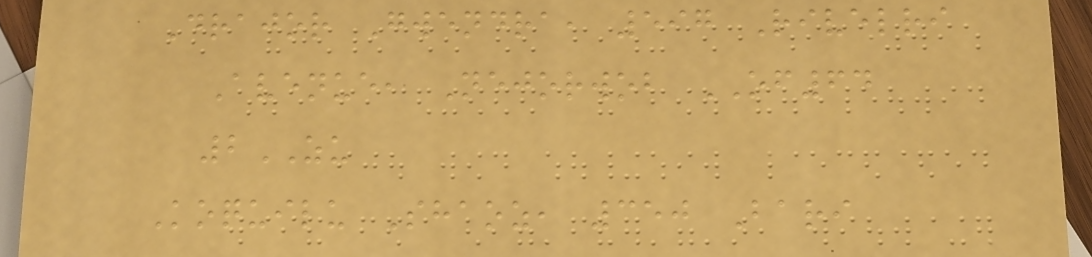Drajor Gwendra, 597 Rivelri
Avenue, Nejorwob OF64
2ZU
Koquilu Shaoz, 350 Bari
